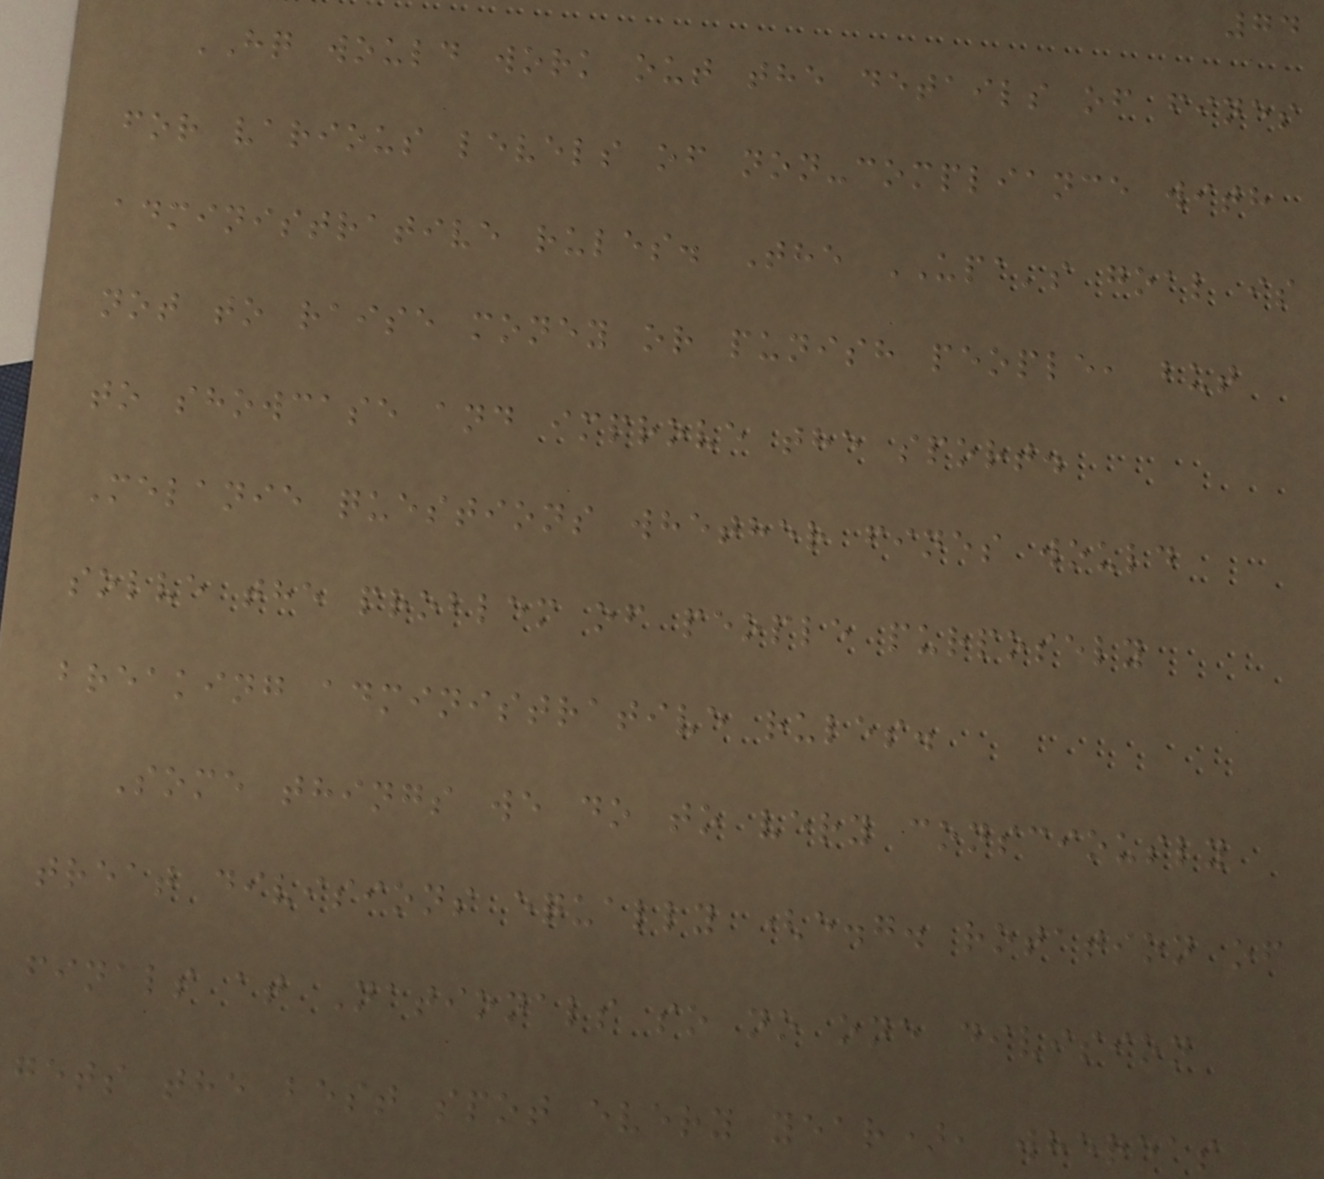74
HQ would work out the details of fines
for various levels of non-compliance with
administrative rules. The UPA's goal is
not to raise money or punish people, but
to showcase and improve the sport.
Melanie questions whether fines would
solve the problem of people purposely
breaking administrative rules.
Some things we do to very consciously
treat divisions equally (e.g. rotation of
finals at Nationals so no one division
gets the best spot every year), whereas
